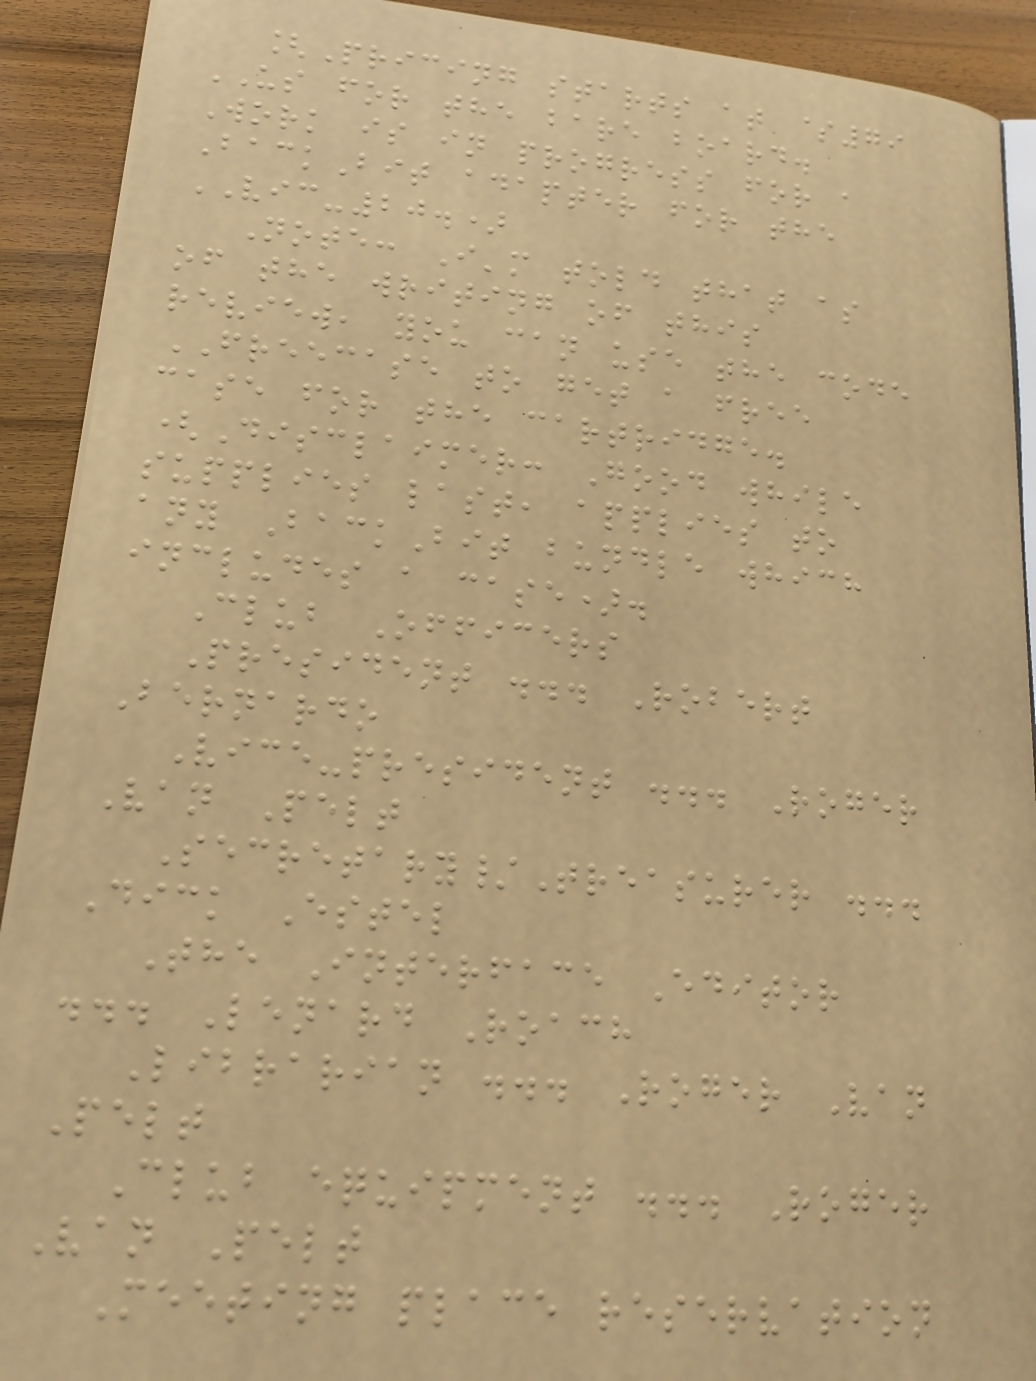[Pricing starts at $79
US for the bare board.
Work is in progress for a
BackBit adapter for the
VIC-20.)
Note: I'm told that as
of the writing of this
review, you can use the code
FREECASE to get a free
case for the cartridge.
(Disclaimer: Good while
supplies last, applies to
any BackBit bundle which
includes a case).
Club Officers
President ... Robert
Bernardo
Vice-president ... Roger
Van Pelt
Secretary/Treasurer ...
Dick Estel
The Interface Editor
... Lenard Roach
Librarian ... Roger Van
Pelt
Club equipment ... Roger
Van Pelt
Meeting place reservation
